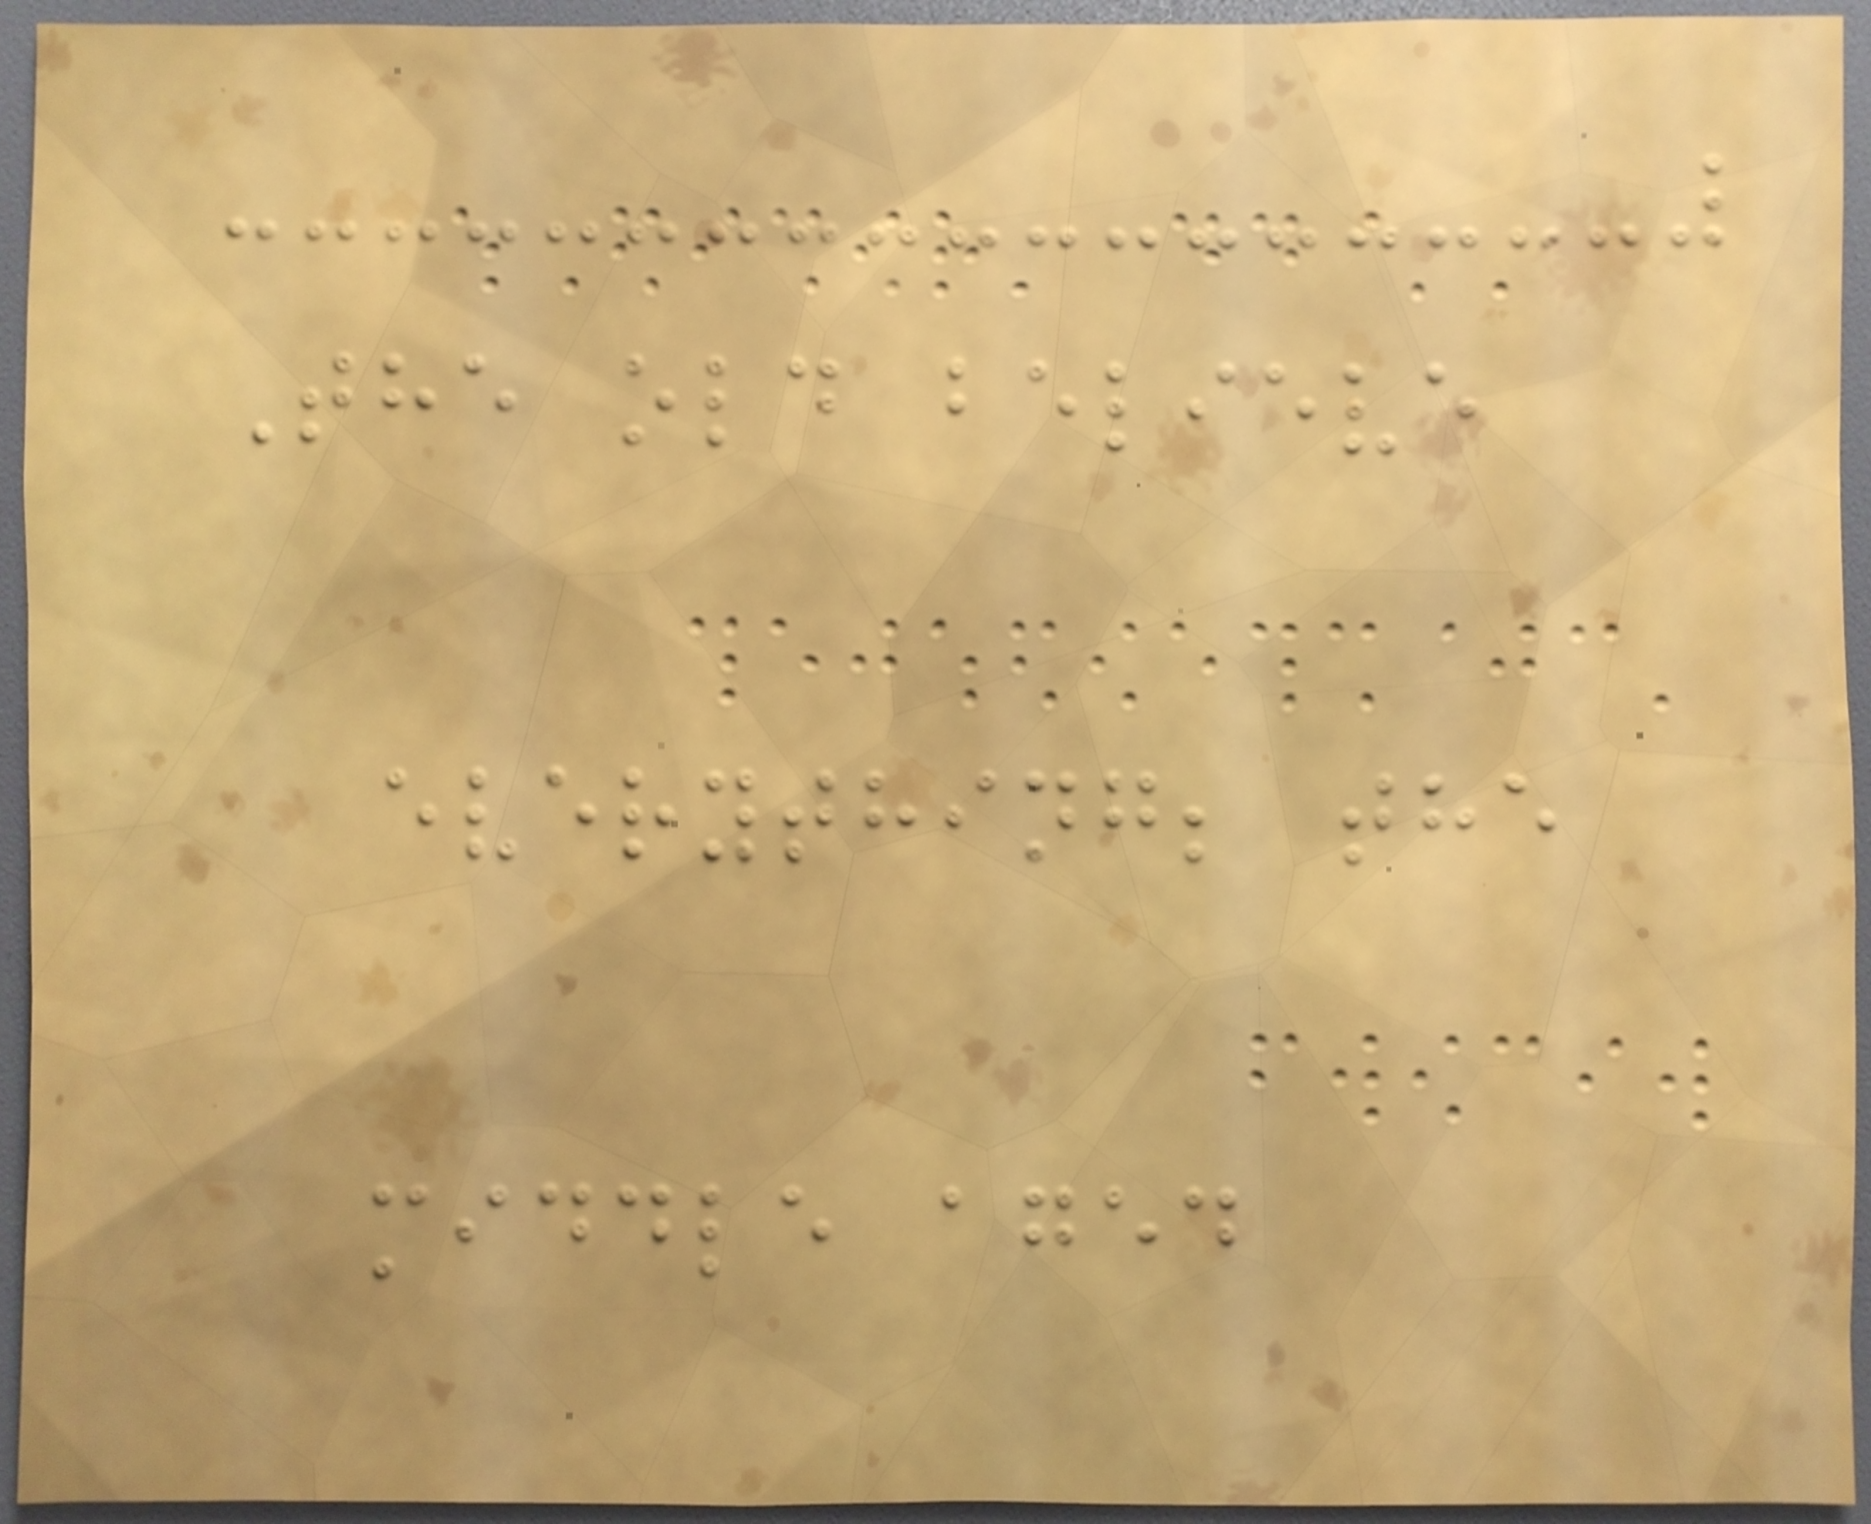The old believe
everything; the
middle aged
